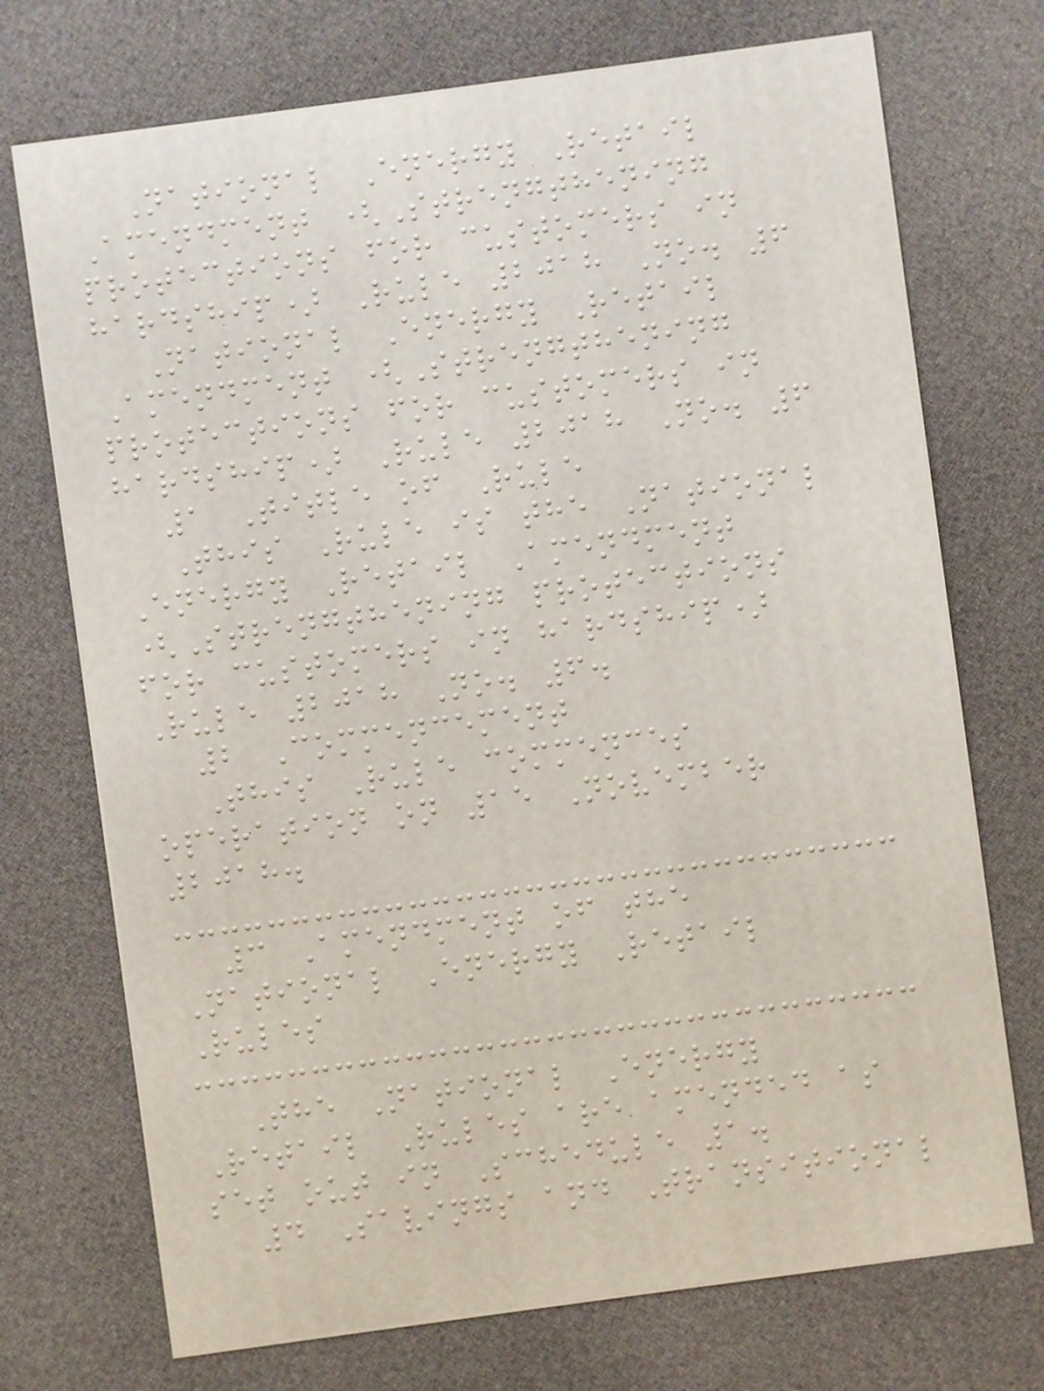National Energy Retail
Amendment (Strengthening
protections for customers in
hardship) Rule 2018 No. 6
National Energy Retail
Amendment (Strengthening
protections for customers in
hardship) Rule 2018 No. 6
1 Title of Rule
This Rule is the National
Energy Retail Amendment
(Strengthening protections
for customers in hardship)
Rule 2018 No. 6.
2 Commencement
This Rule commences
operation on 15 November
2018.
3 Amendment of the
National Energy Retail
Rules
The National Energy
Retail Rules are amended as
set out in Schedule 1.
4 Savings and Transitional
